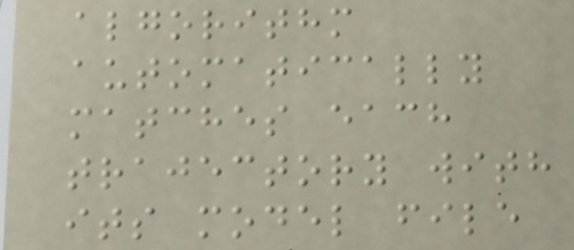algorithm
automatically
matches each
trajectory with
its model file
